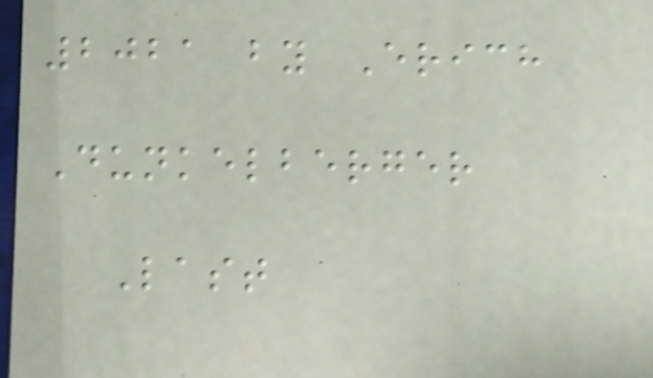2021 by Erich
Dunkelberger
Last
